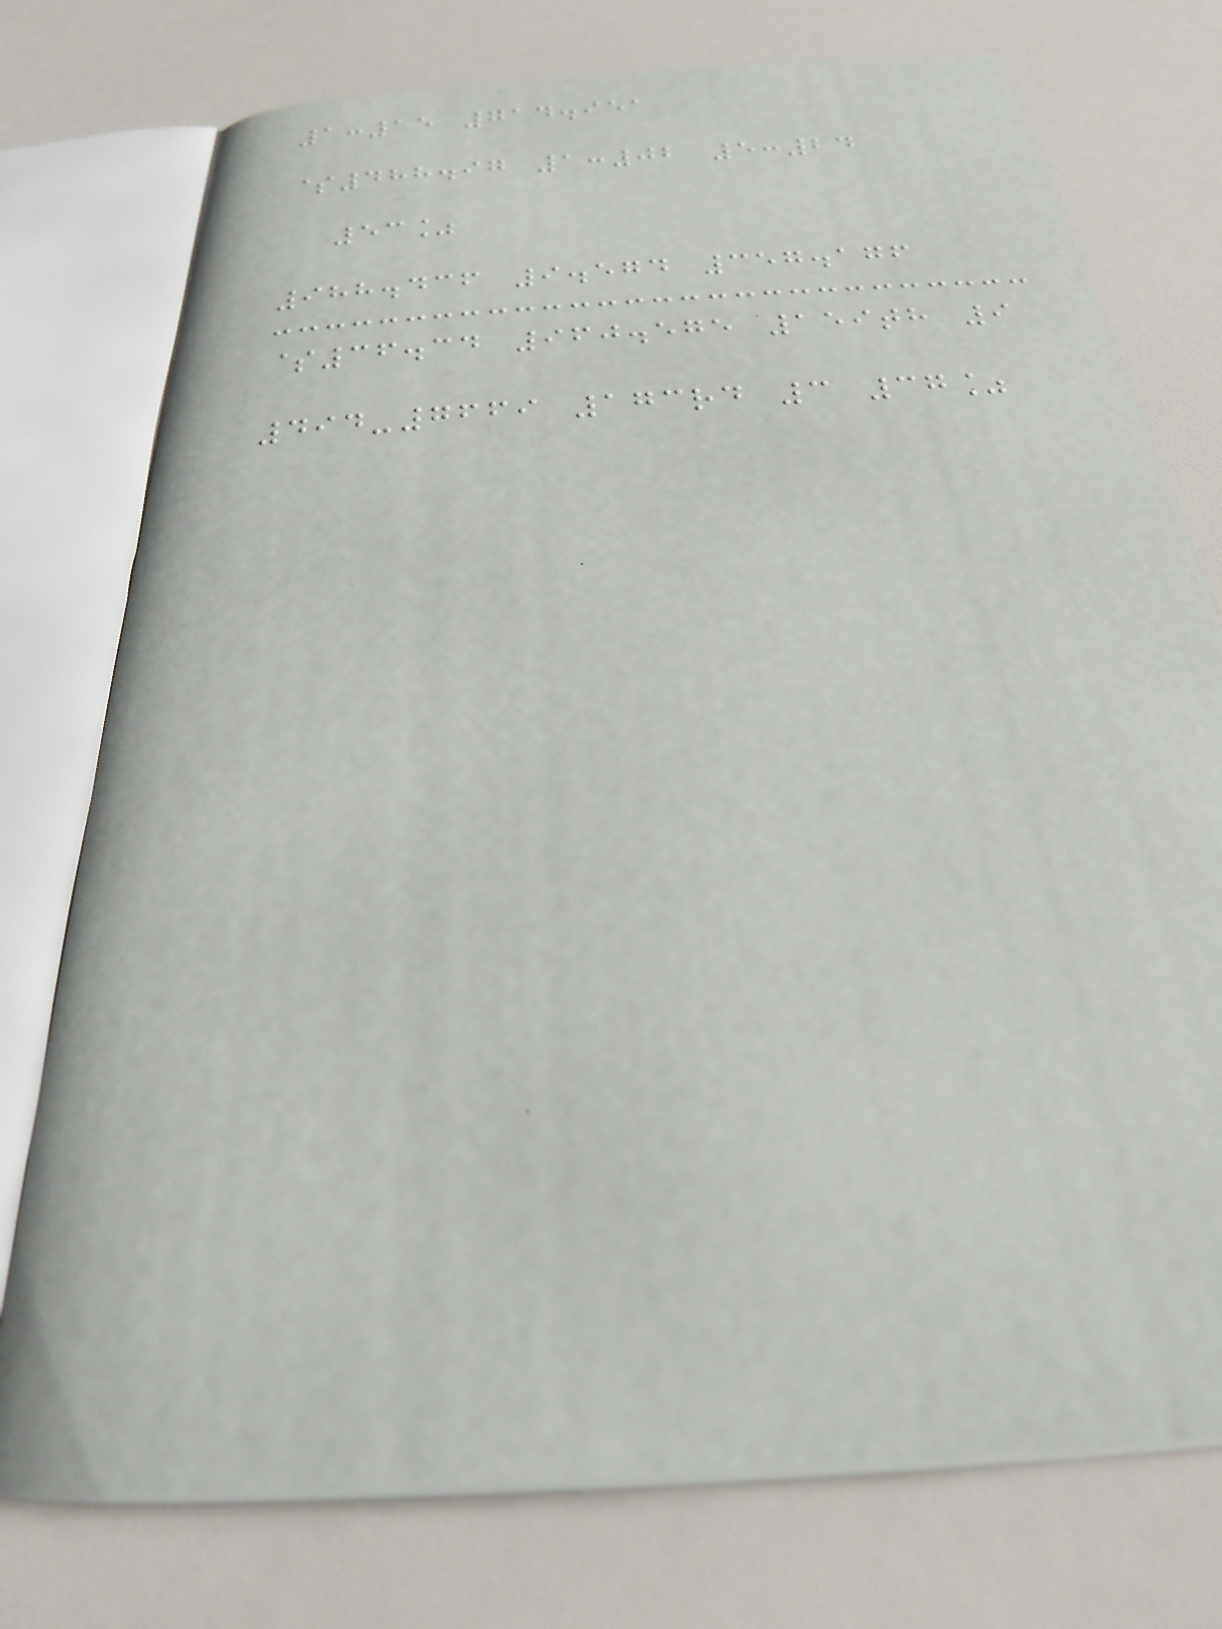1:15 714.951
$488.97 1:02 5:24
53%
988.436 9.574 357.176
$36.34 960.575 159th 9
494-7669 173rd 3 37%
